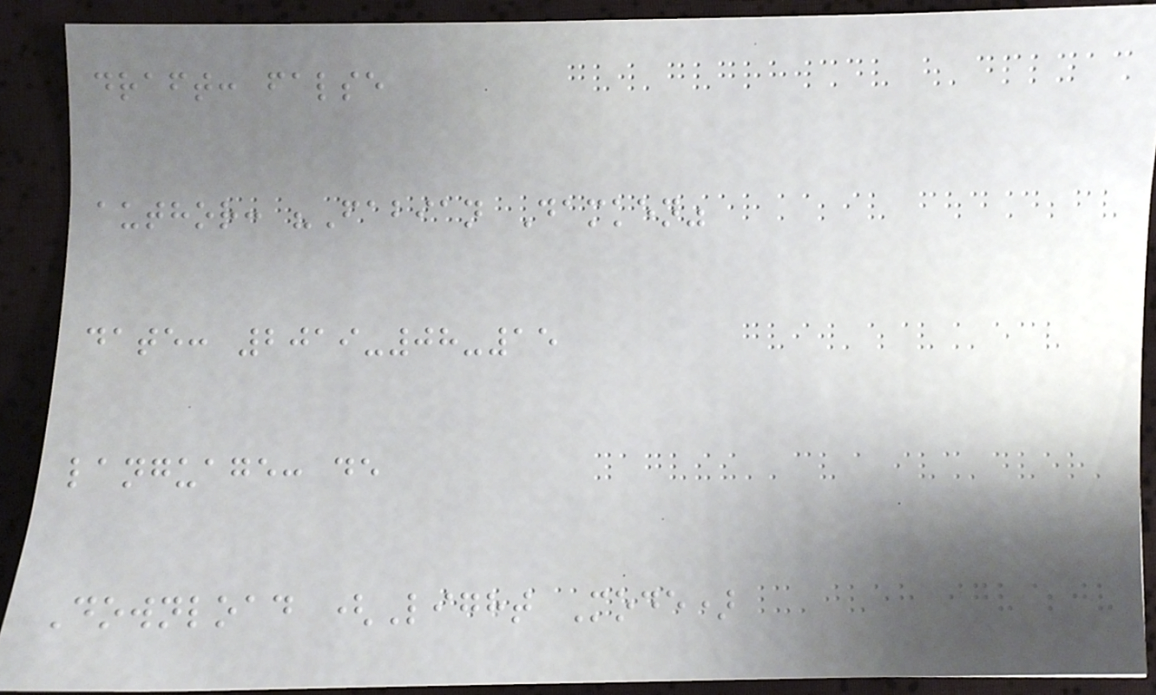draft: false
author: "Fabian Damken"
date: 2019-08-15
language: de
Download (Light Mode)
